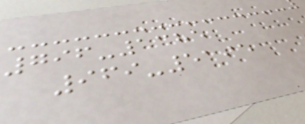796-1385
969-5195
